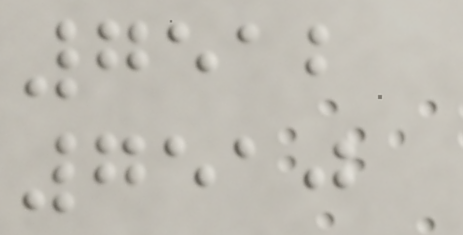7512
7510
